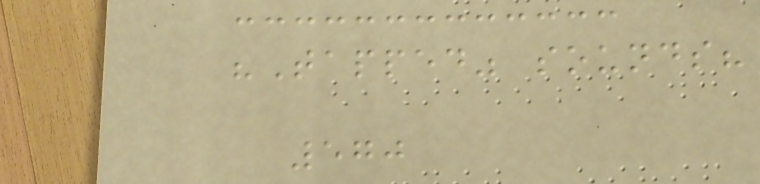"Tapped" sounds?
570
